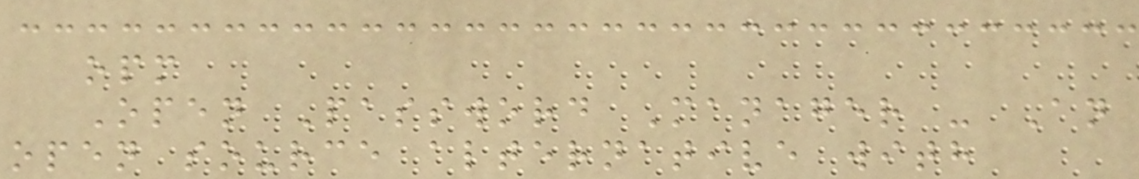opm
Open Password Manager - An
open source alternative with
